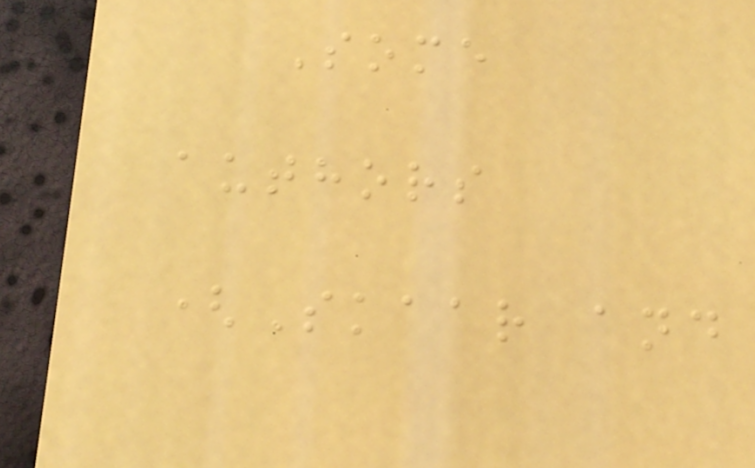Some
authors
(Skaar and
